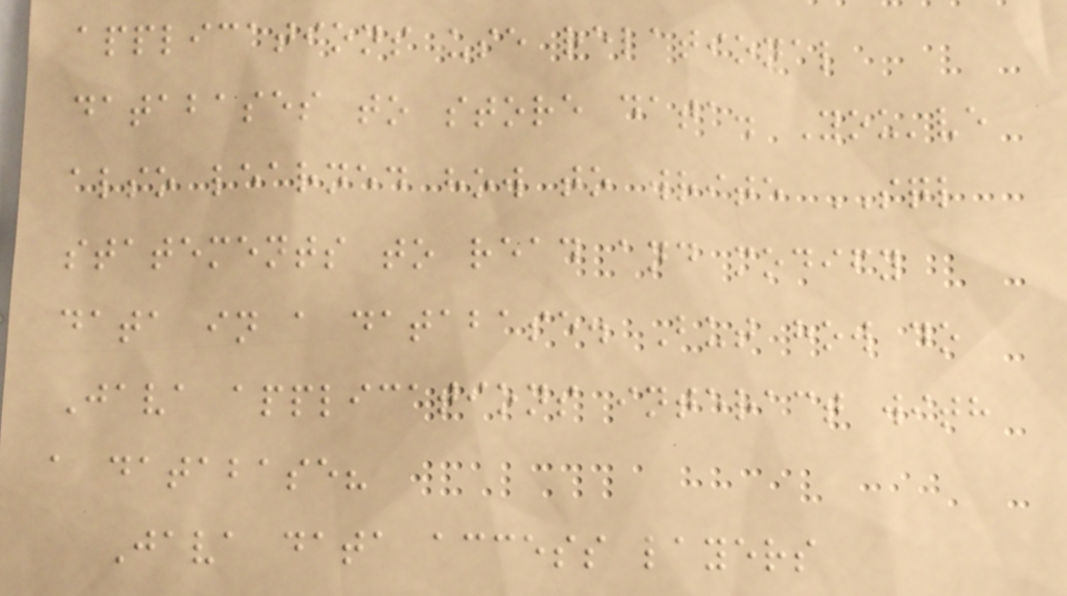applications use relational
databases to store data. You've
also learned how to write SQL
statements to read and modify
data in a database. But how do
Java applications interact with
a database?
Java data access layers
